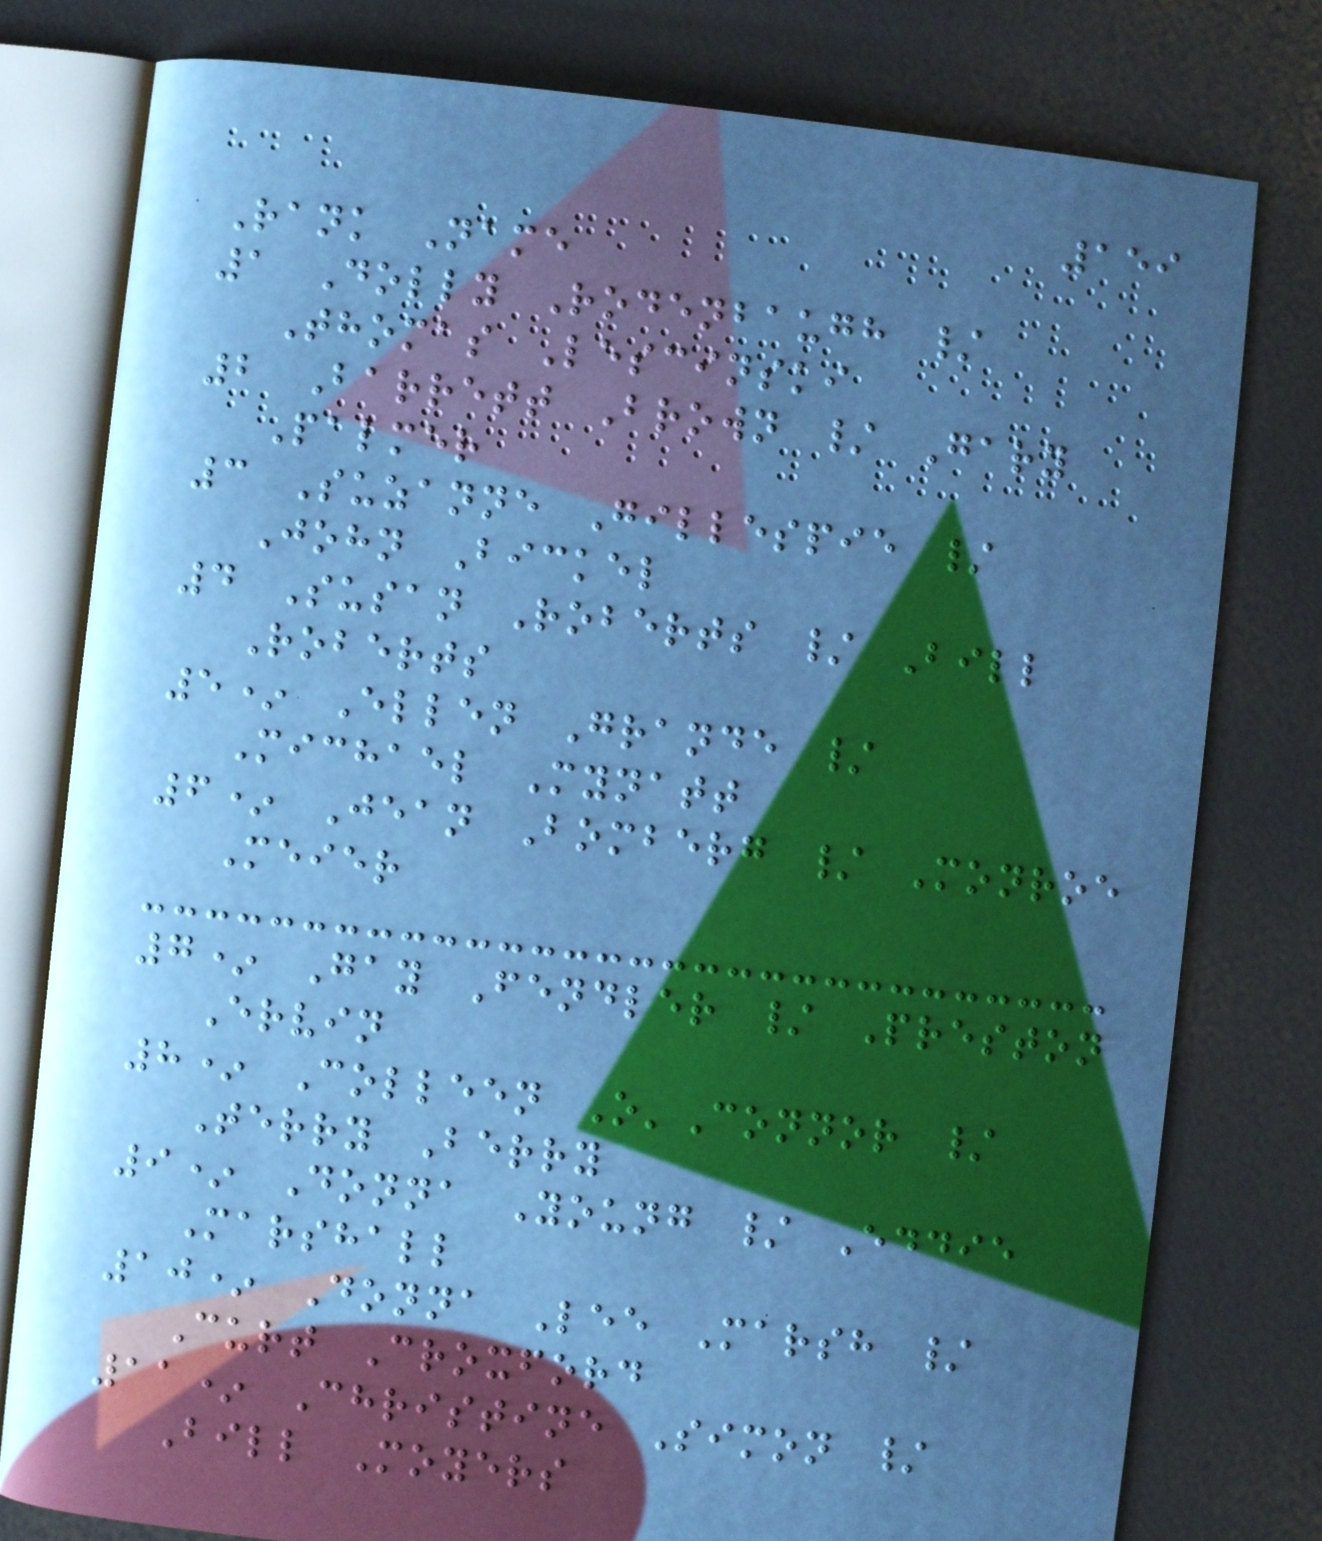159
Rank Name
1 Dolly Rodenbaugh /
Thomas Lescinski
2 Barrett Brown / Gary
Palmer
3 Suzanne Gillespie /
John Bickel
4 Susan Roberts / Bill
Roberts
5* Ellen Grande /
Michael Mynatt
6* Jean Bomberg / Monroe
Meier
7* Gay Fendler / Preston
Ervin
8* Colleen O'Connor /
Terry Berry
9* Donna Young / Eddie
Marshall
10* Donna Lee Marsh /
Curt Croxford
11* Christine Simon /
Bill Moyers
